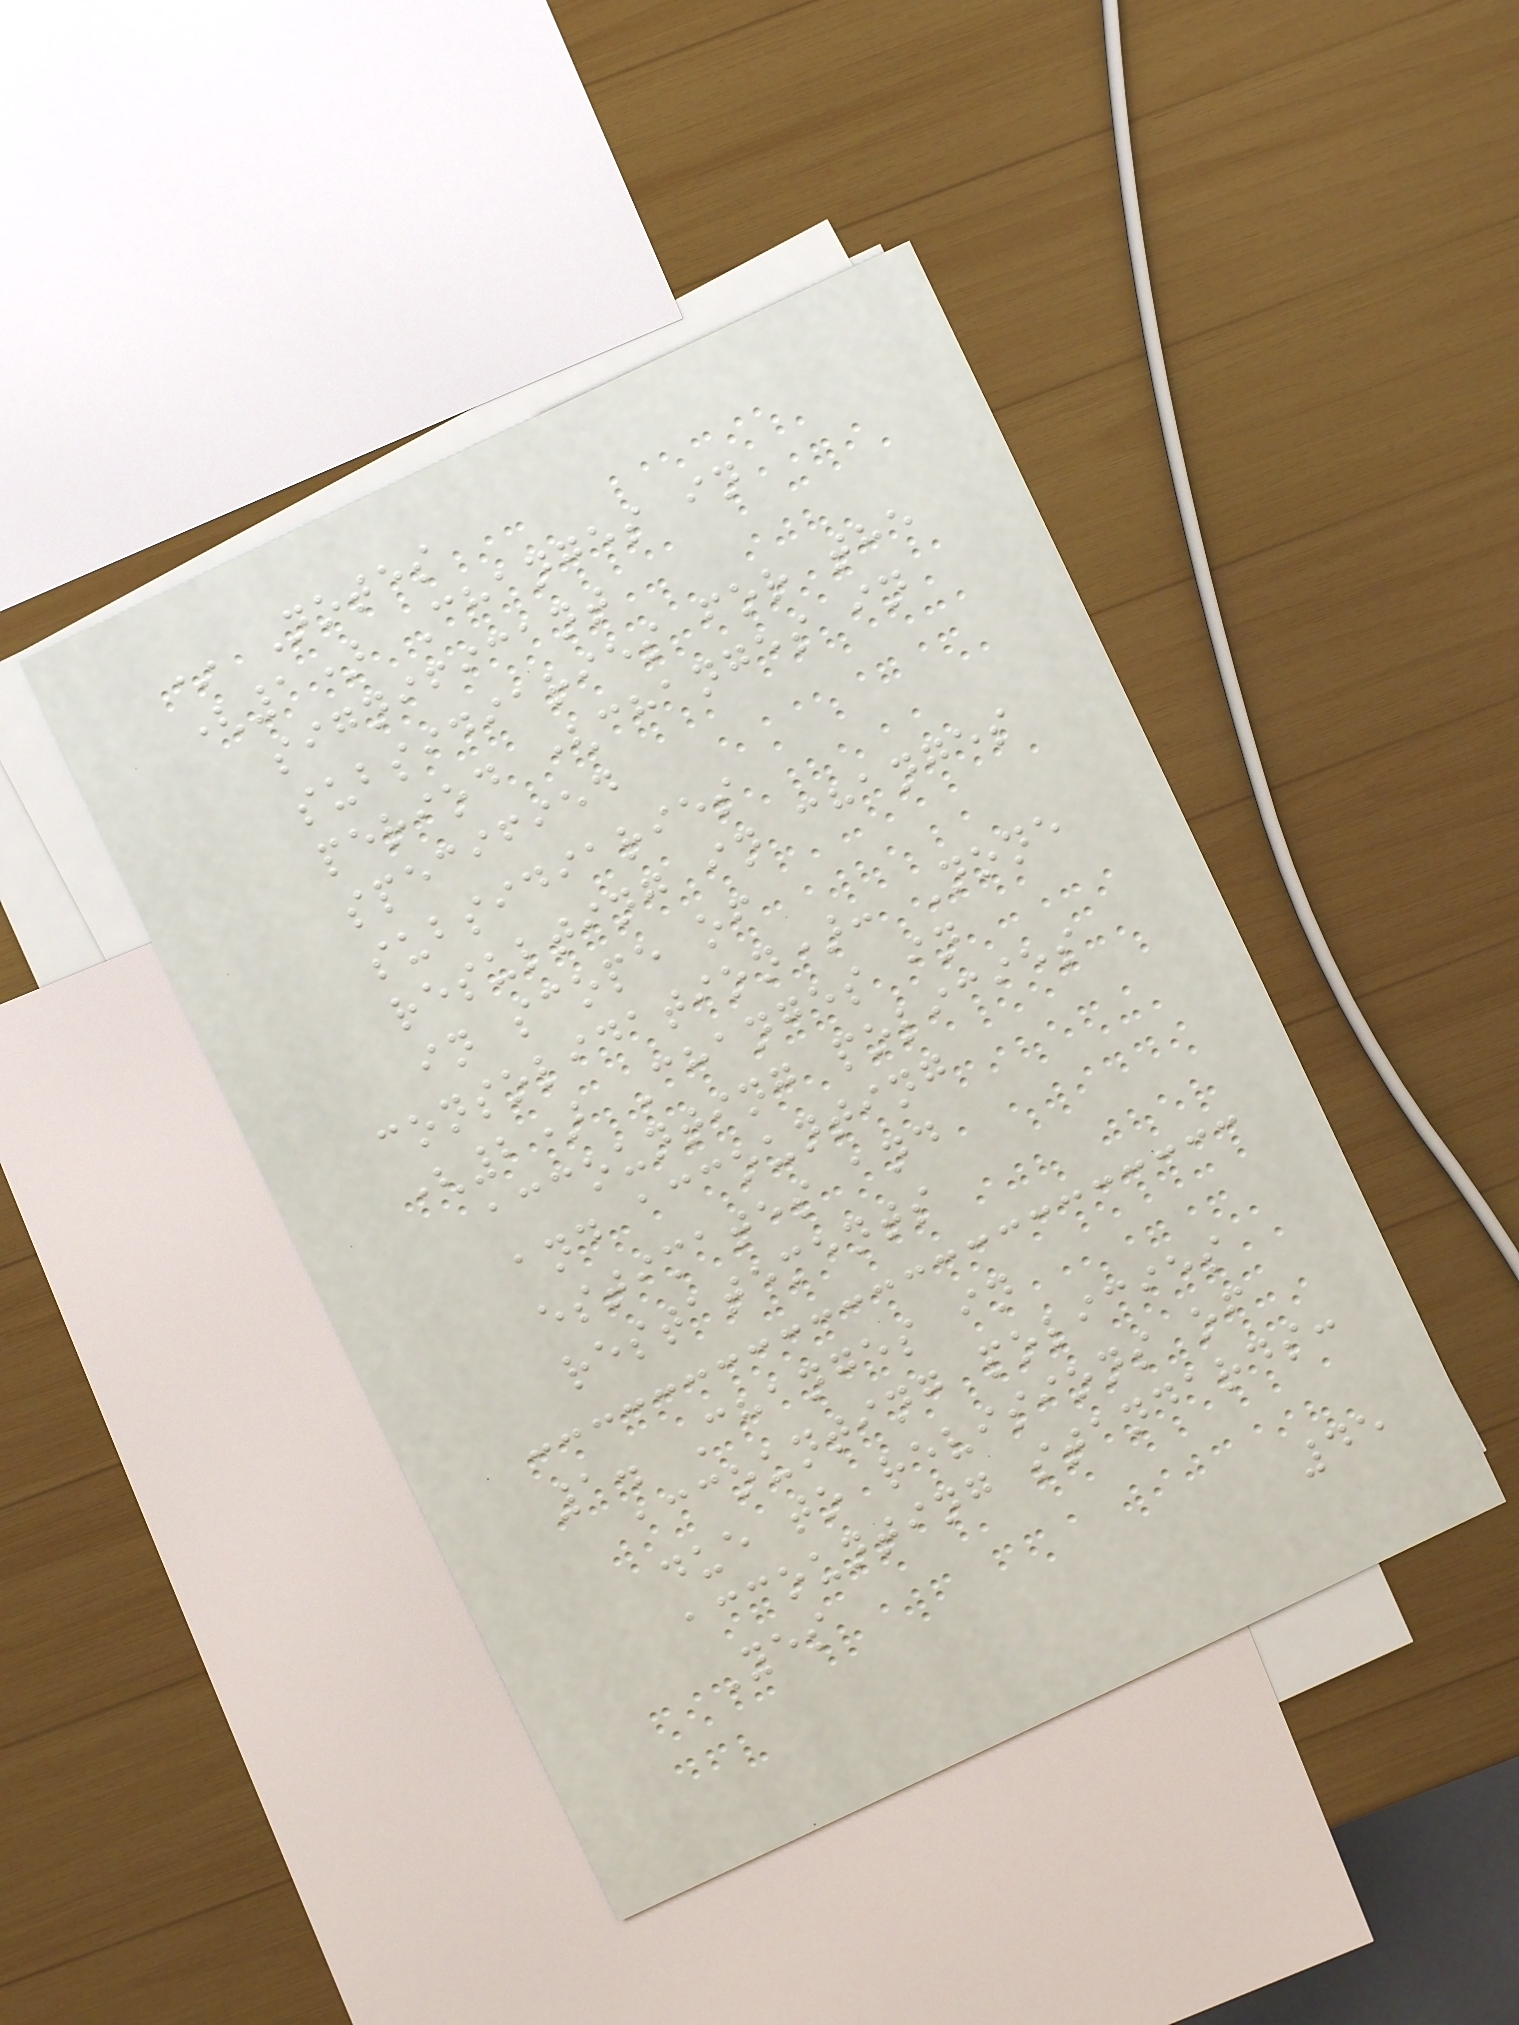* Notes
(1) Changes in
significant
subsidiaries for the
period (changes in
specified
subsidiaries
resulting in changes
in scope of
consolidation): None
(2) Changes in
accounting policies
and accounting
estimates and
restatements
1. Changes in
accounting policies
due to revisions of
accounting standards:
Yes
45
